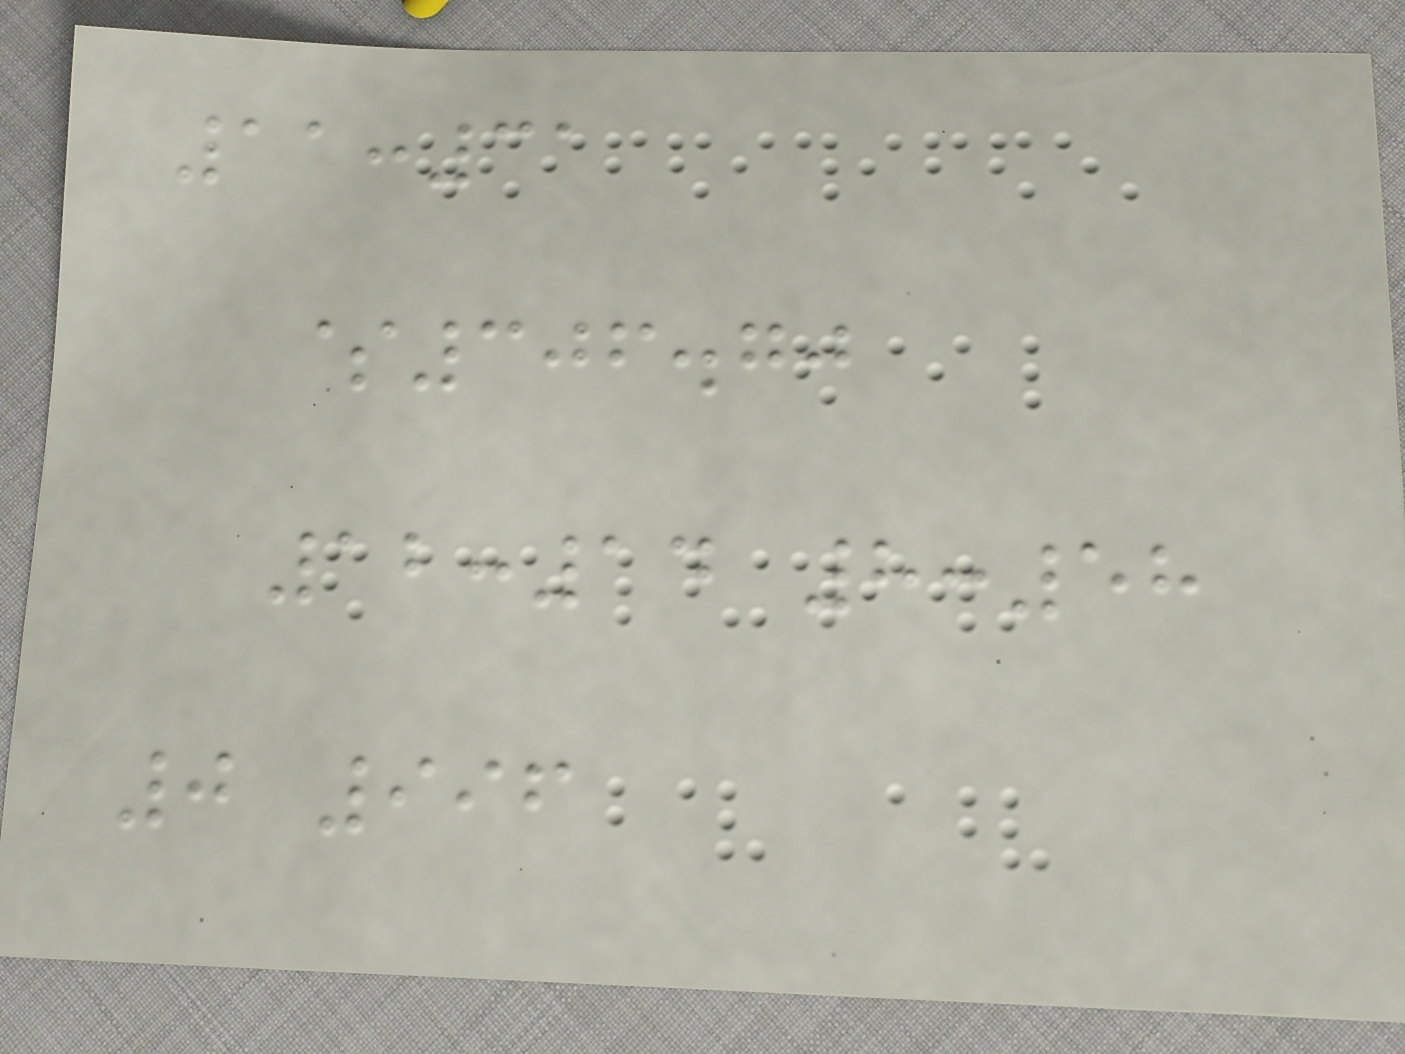11:31
$306.70
12:14 8:58
0 996
